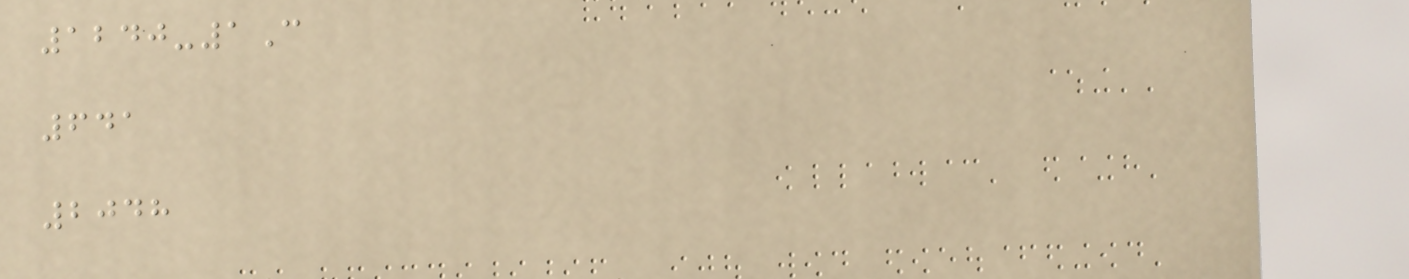1240-1C
641
2048
